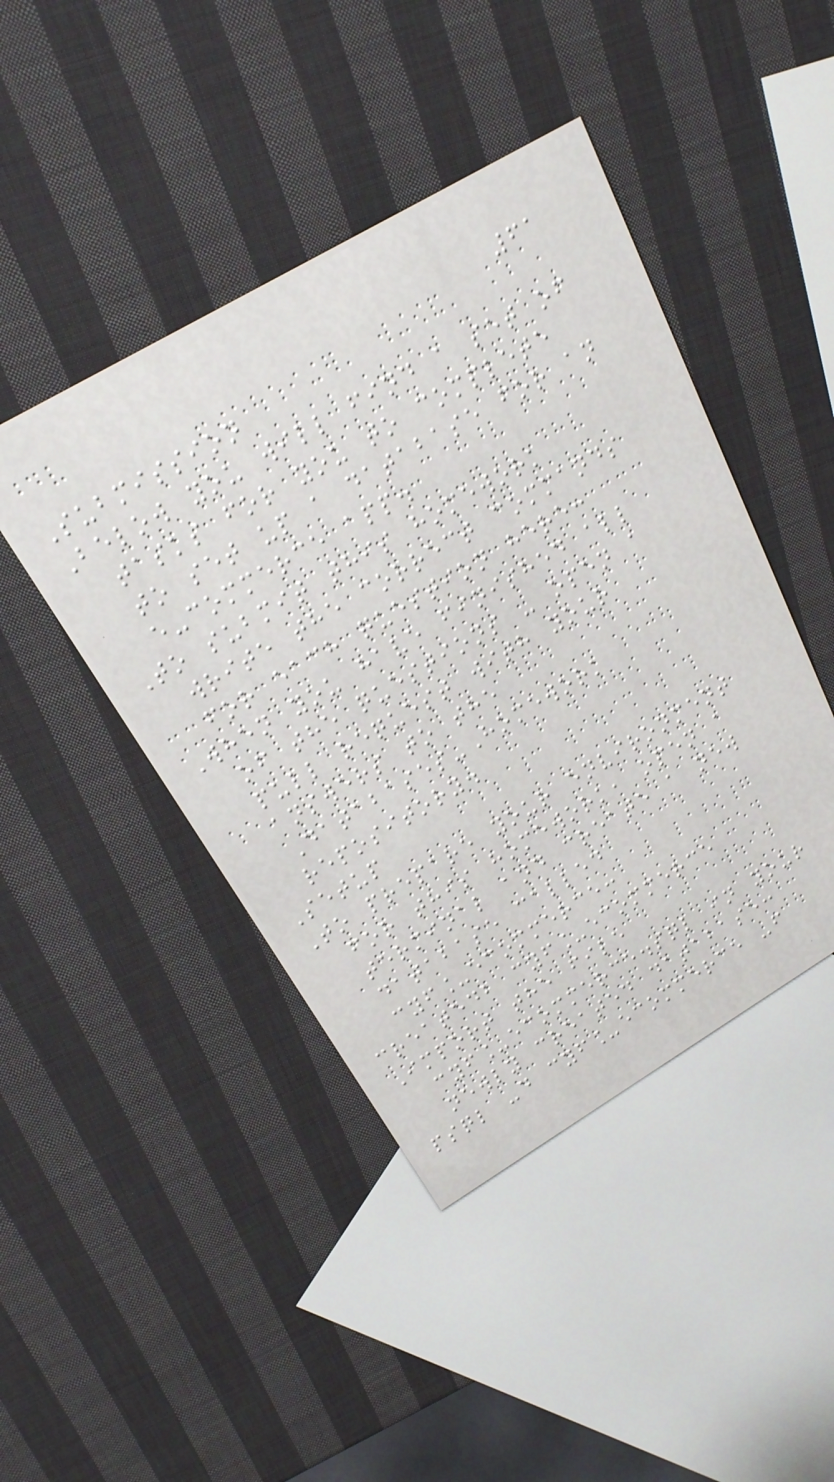61
Submission
Below you will find a set of
tasks for you to complete
to set up a database for an
e-commerce app.
To submit this homework
write the correct commands
for each question here:
When you have finished all
of the questions - open a
pull request with your
answers to the
Databases-Homework
repository.
Setup
To prepare your environment
for this homework, open a
terminal and create a new
database called
cyf_ecommerce:
createdb cyf_ecommerce
Import the file
cyf_ecommerce.sql in your
newly created database:
psql -d cyf_ecommerce -f
